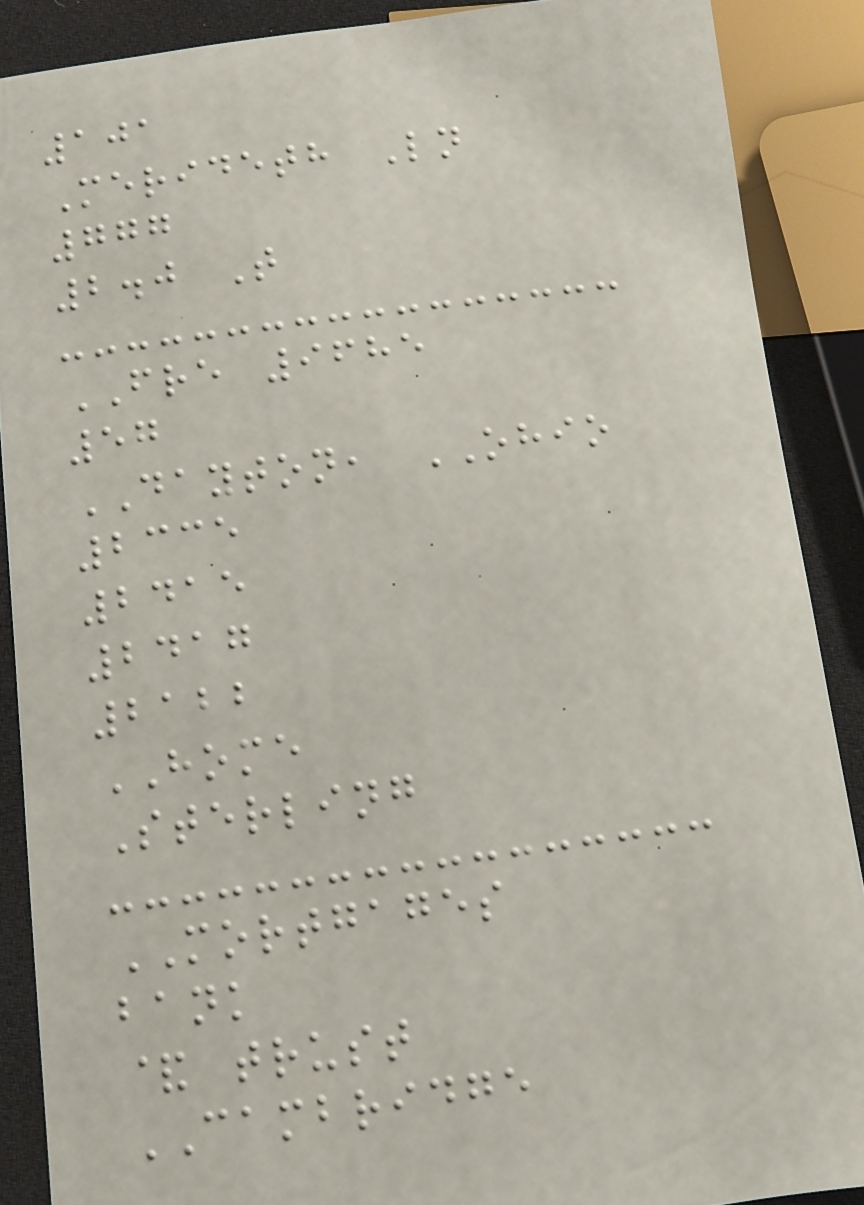101
Merideth Ln
777
2.0 T
FRE 9685
57
DAYTON, OHIO
2335
2415
2417
2122
HOME
Sterling
MORTGAGES
bank
& trust
CAMBRIDGE
